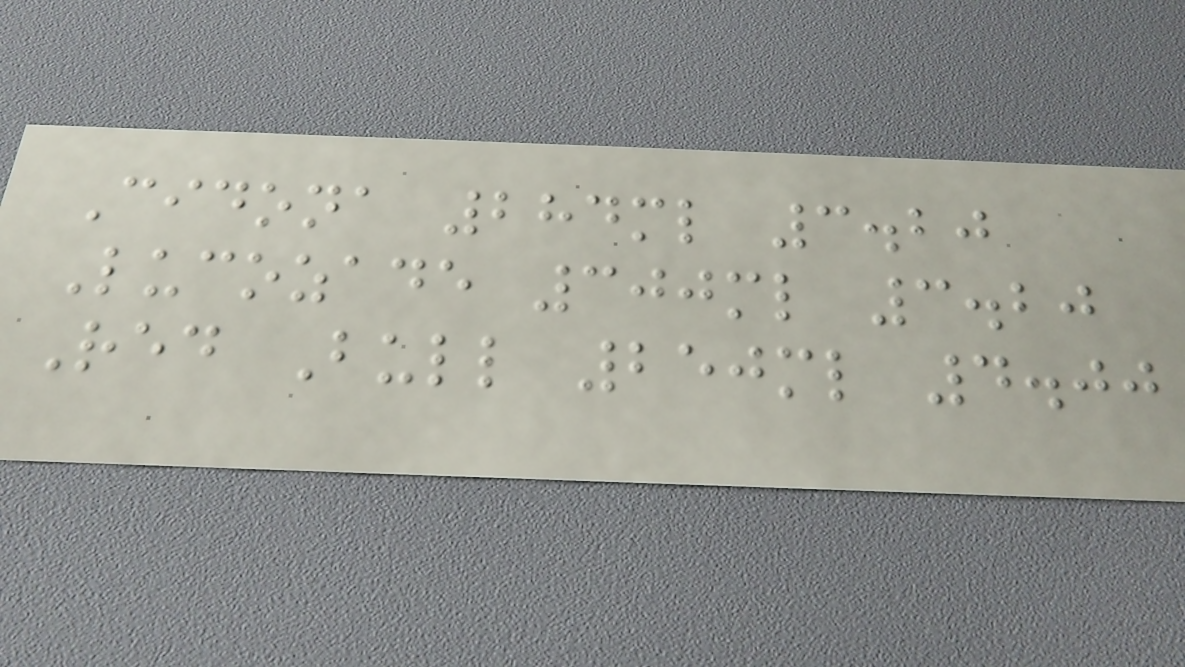Cidona 284ml 3.20
Lucozade 300ml 3.20
Red Bull 250ml 4.00
